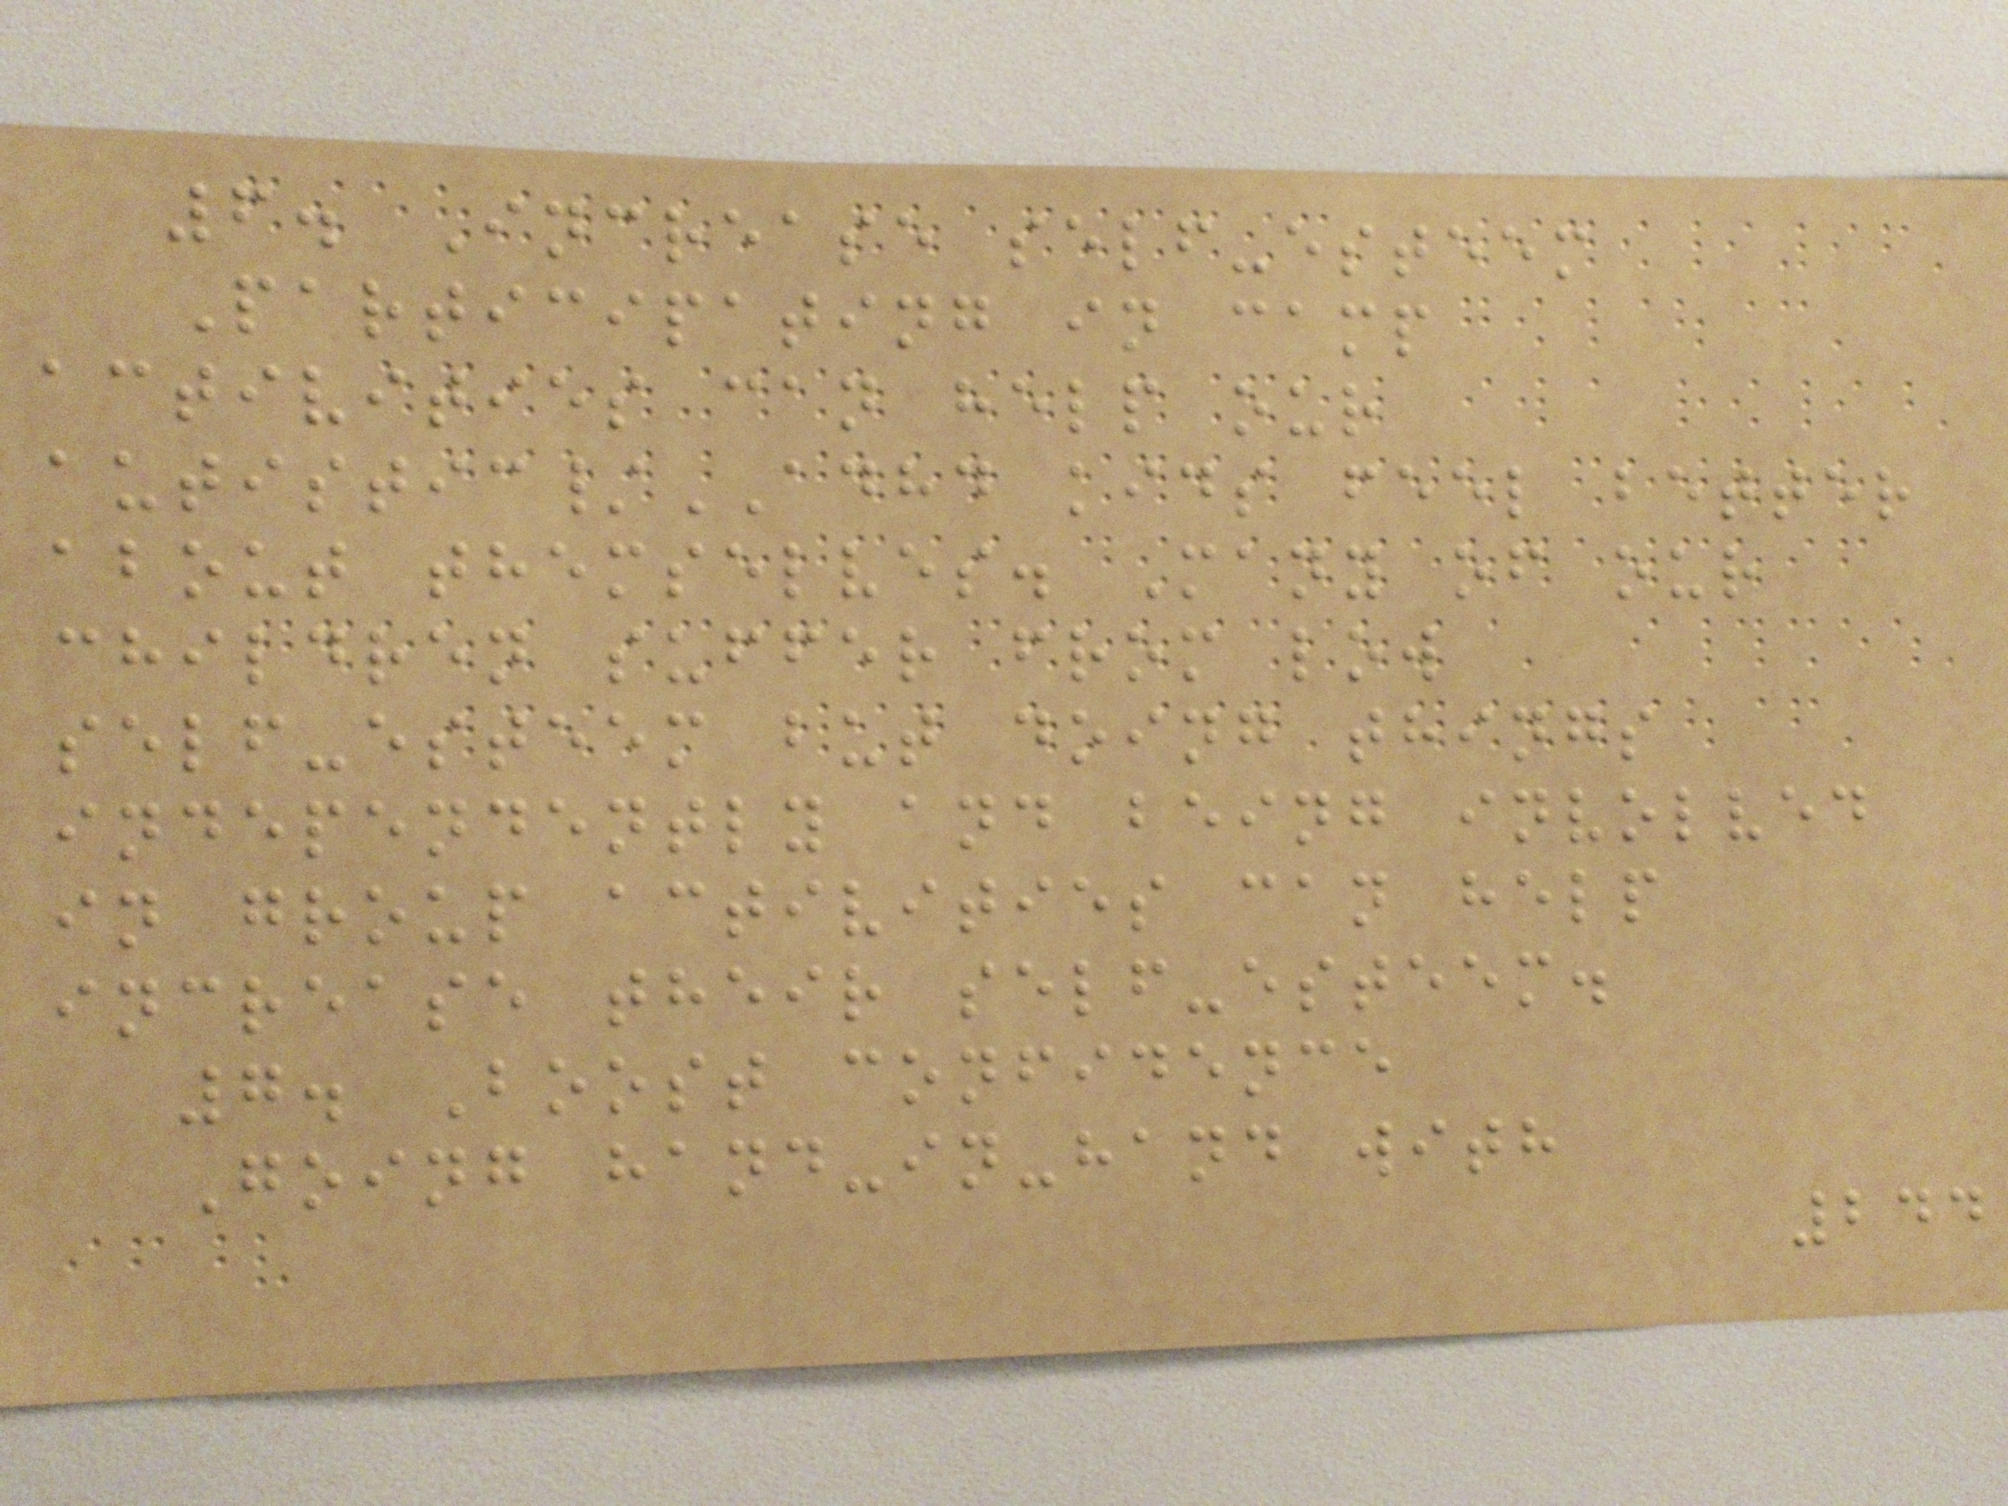6. Increase self-esteem
Participating in camp
activities can help our
autistic/ADHD kids feel better
about themselves. Many of our
children suffer from low
self-esteem but doing things
independently and being involved
in group activities can help
increase their self-esteem.
7. Boost confidence
Going hand-in-hand with
244
